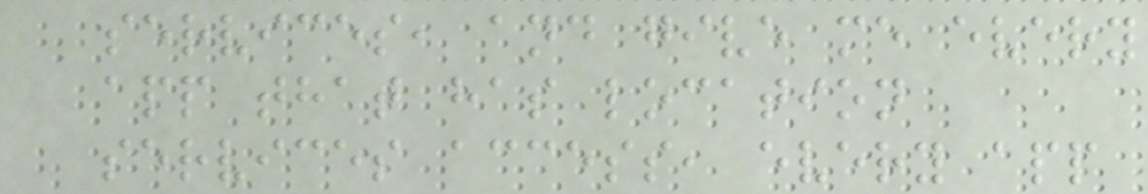services, and give me every
app that has location
services access, every app
